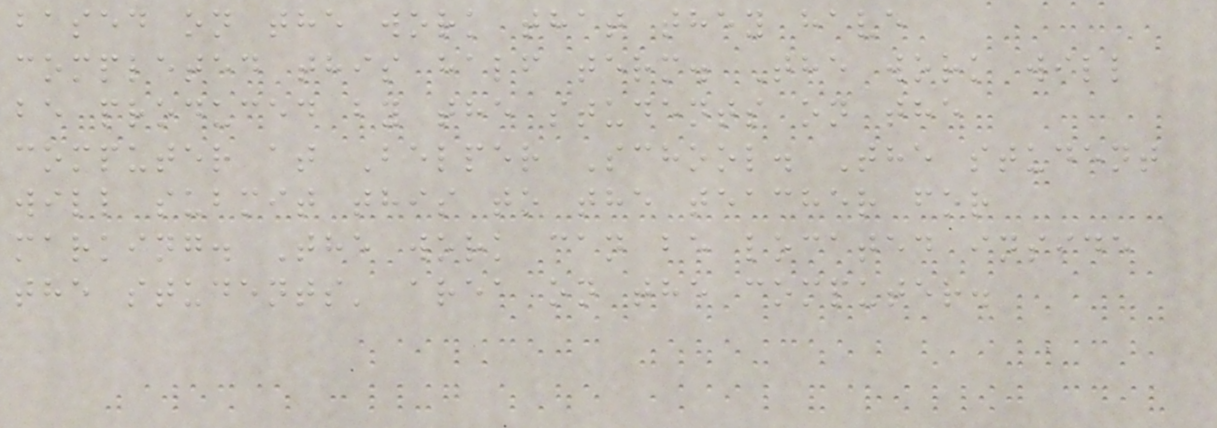based on the work that they have
completed this half term. The work will
be produced by the students on the
computer at Belper School. The student
will submit this to the teacher for
marking. The work can be located inside
the students' area on the computer.
